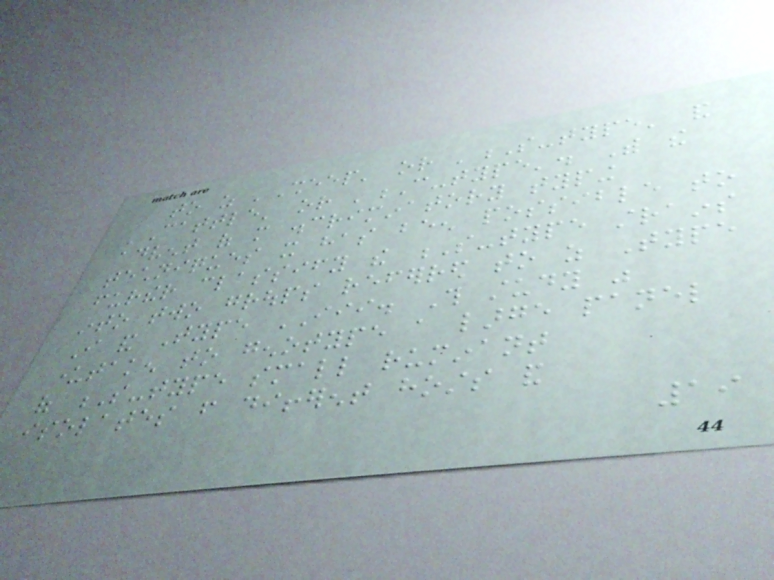to as 'Sheep' or 'S-type' and
'Cattle' or 'C-type'. With the
advent of more discriminatory typing
techniques it has been possible to
further classify the S-type strains
into two groups referred to as Type
I and Type III. This study was
undertaken to genotype a large panel
of S-type small ruminant
isolates from different hosts and
19
